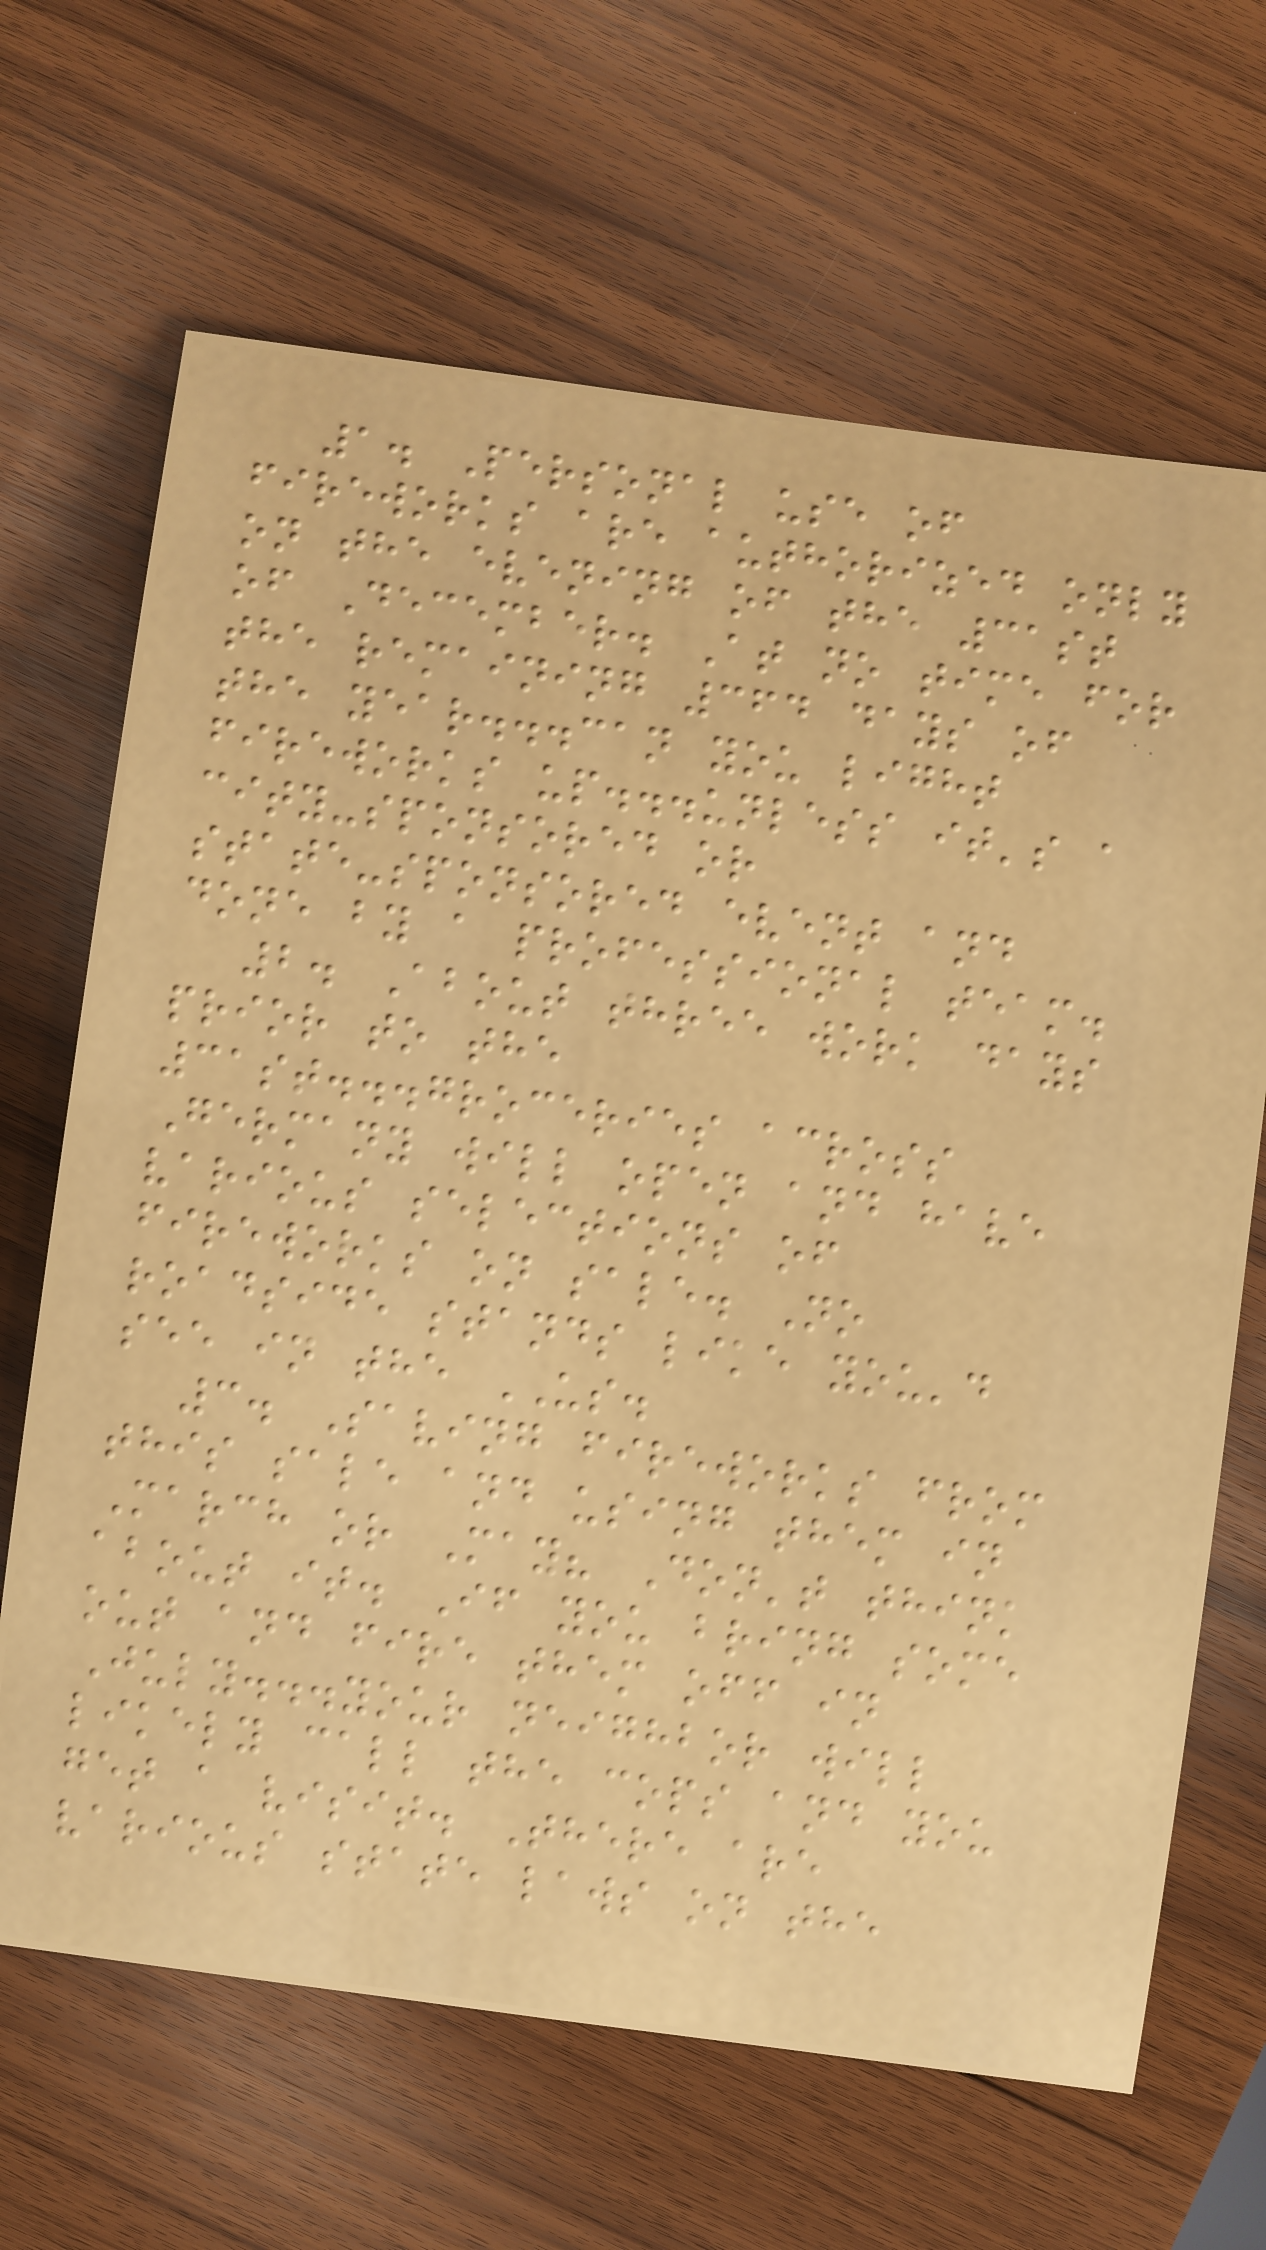1. Personal use of
fireworks are authorized only
on the evening of the 31st
of December. At no time for
the remaining 364 days of
the year...can you light
fireworks up...unless it's a
city-sponsored or
state-sponsored event and
done by a professional team.
2. About three work days
prior to the
31st...groceries across
Germany will open and have
various selections of
fireworks on sale. No
roadside stands like you'd
see in the US.
3. Saving fireworks from
this sale and using them in
March or May? Don't think
about it. If you bring some
out and fire them off in
July...your neighbor will
likely call the cops and you
get a visit. There are
various state laws on the
